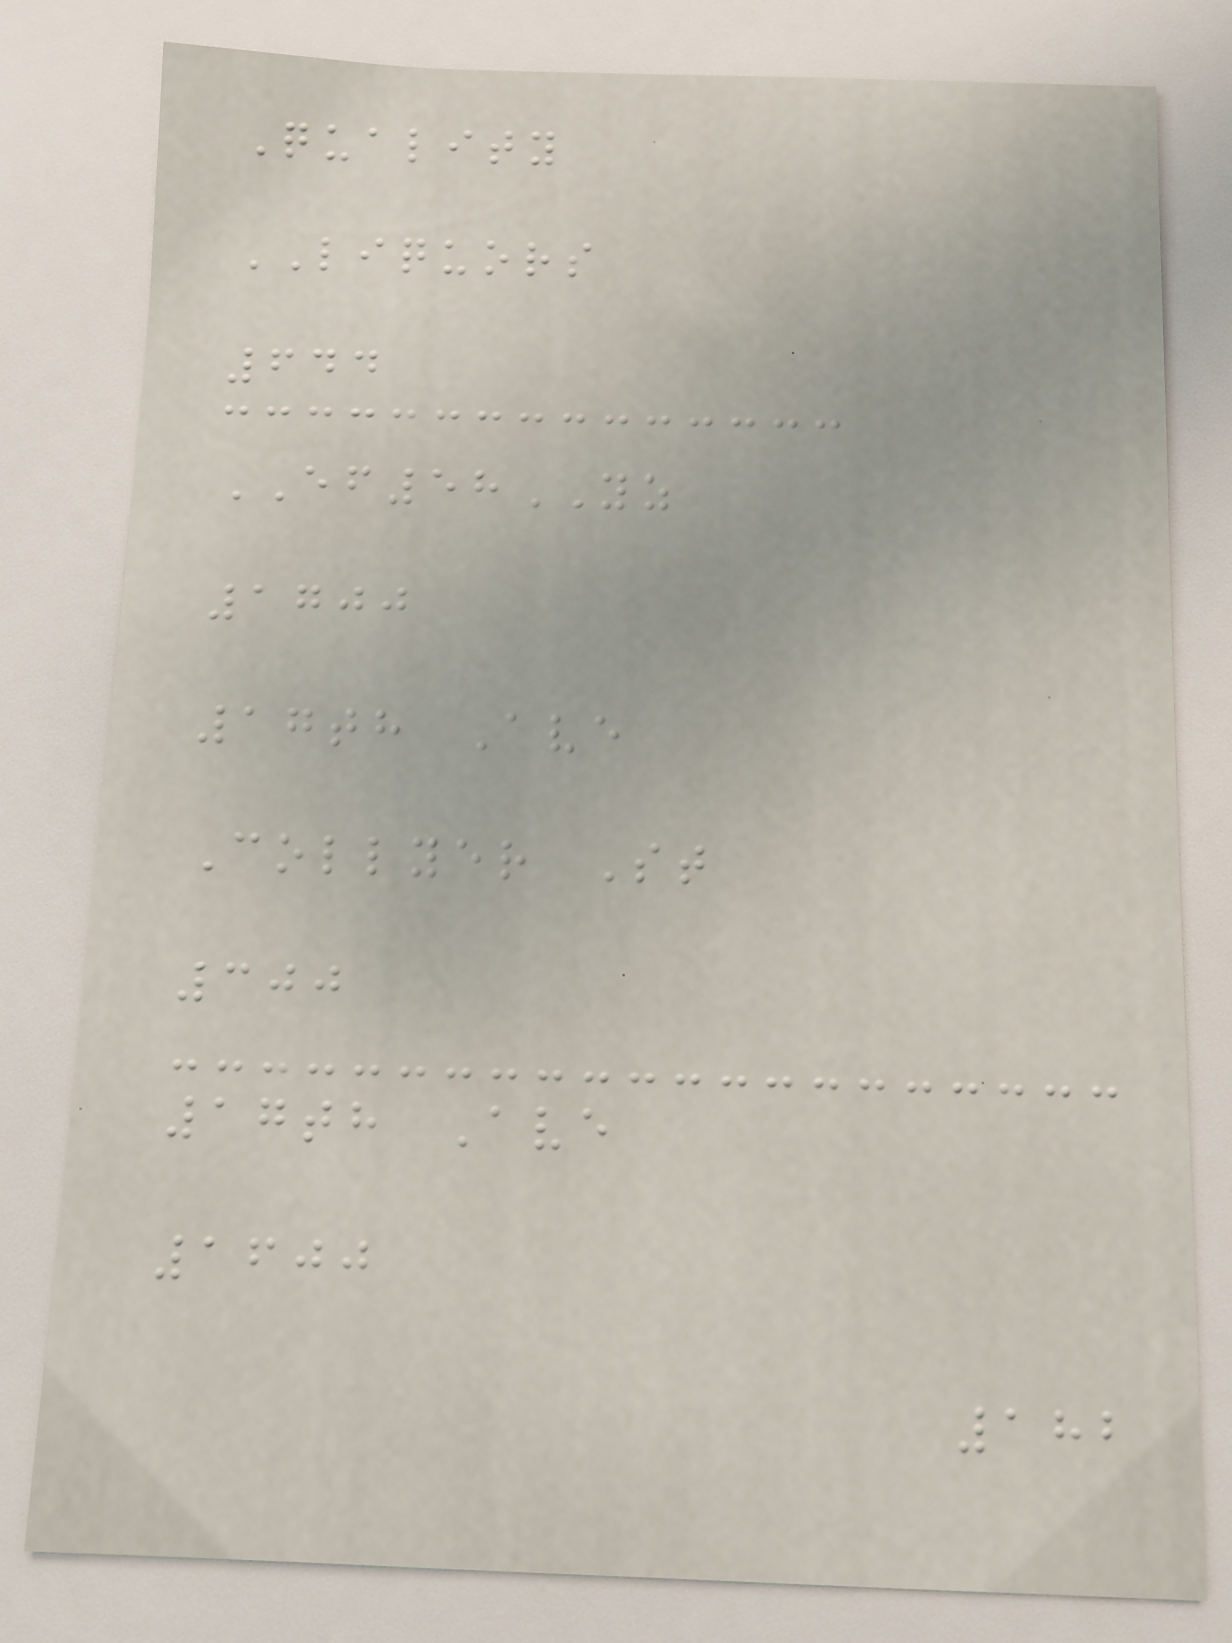Quality
LIQUORS
644
EF58YZ
1700
17th Ave
Collyer St
300
17th Ave
1600
182
